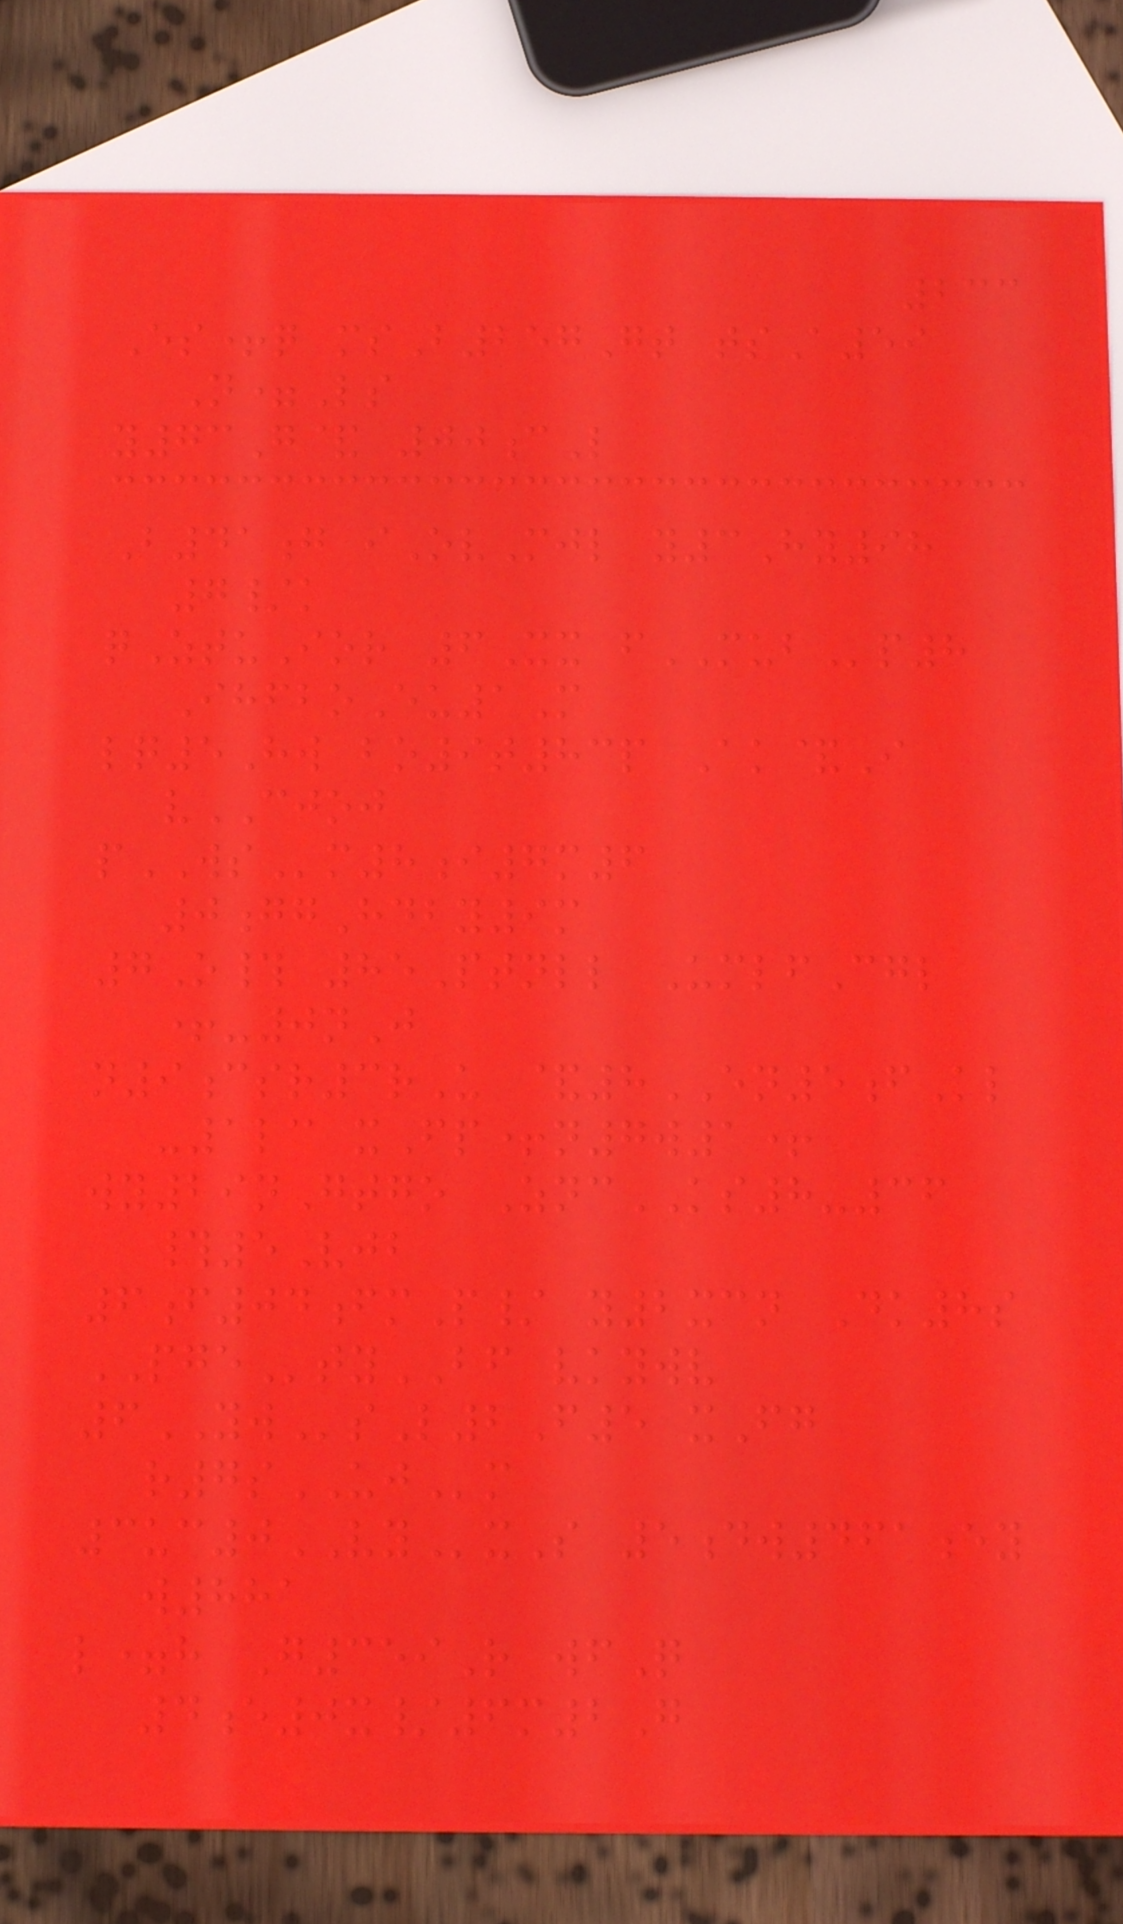233
Es+q msB257Gt tsA59
N=Ls
y73G& 00cL
B41g iOvMjl y3Hy98
7/k
qZtuIor 6Xx fMUBp8
IhfboEu1M
lq5Hw bo9t83p Ak&I
vCJOJ
pWSm8i7m6
0ggHdby9m
7O# 85Ptnll UmlfCgl
+-0nJ
n9csr3rU &8EN5fKl
-1lc xFp+n7w1+
wy29nGtgo ZncKS8-36
#5Vjb
6f04fmP/ y2xcn Dk8s
PGEtyBF vkywv
6YWsL2F5 xFg
r7sUJm
3uc0VYxS 5dw461ey
w881
l=h G359R wfQ
4e0x/6m2G
